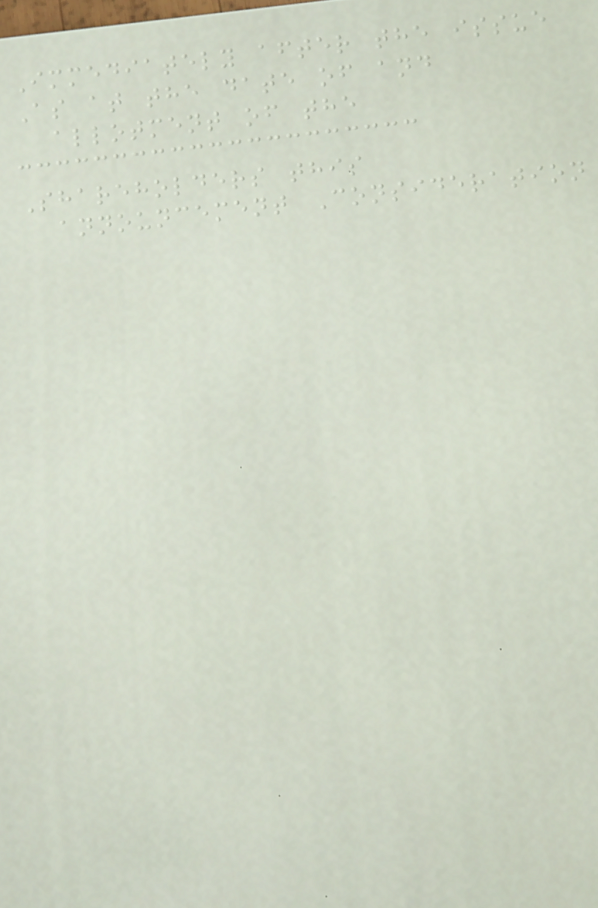Immediately after the issue
As at the date of and
allotment of the
Shareholders this
announcement Consideration
